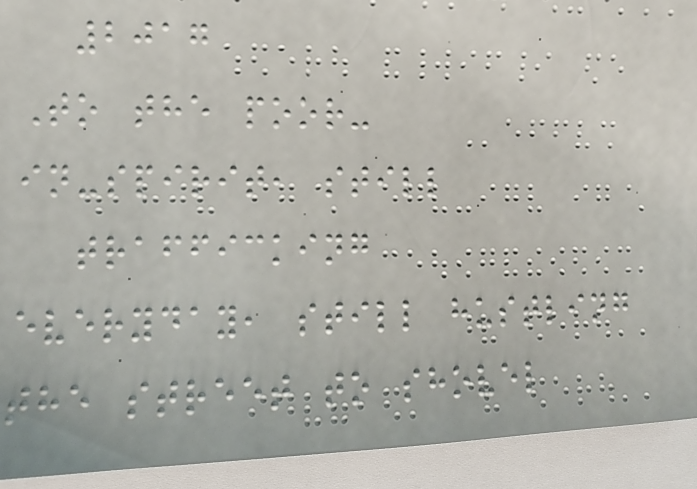2017
To the poor-
in-spirit, still
trafficking
everyday, still hustling
the street to shovel
